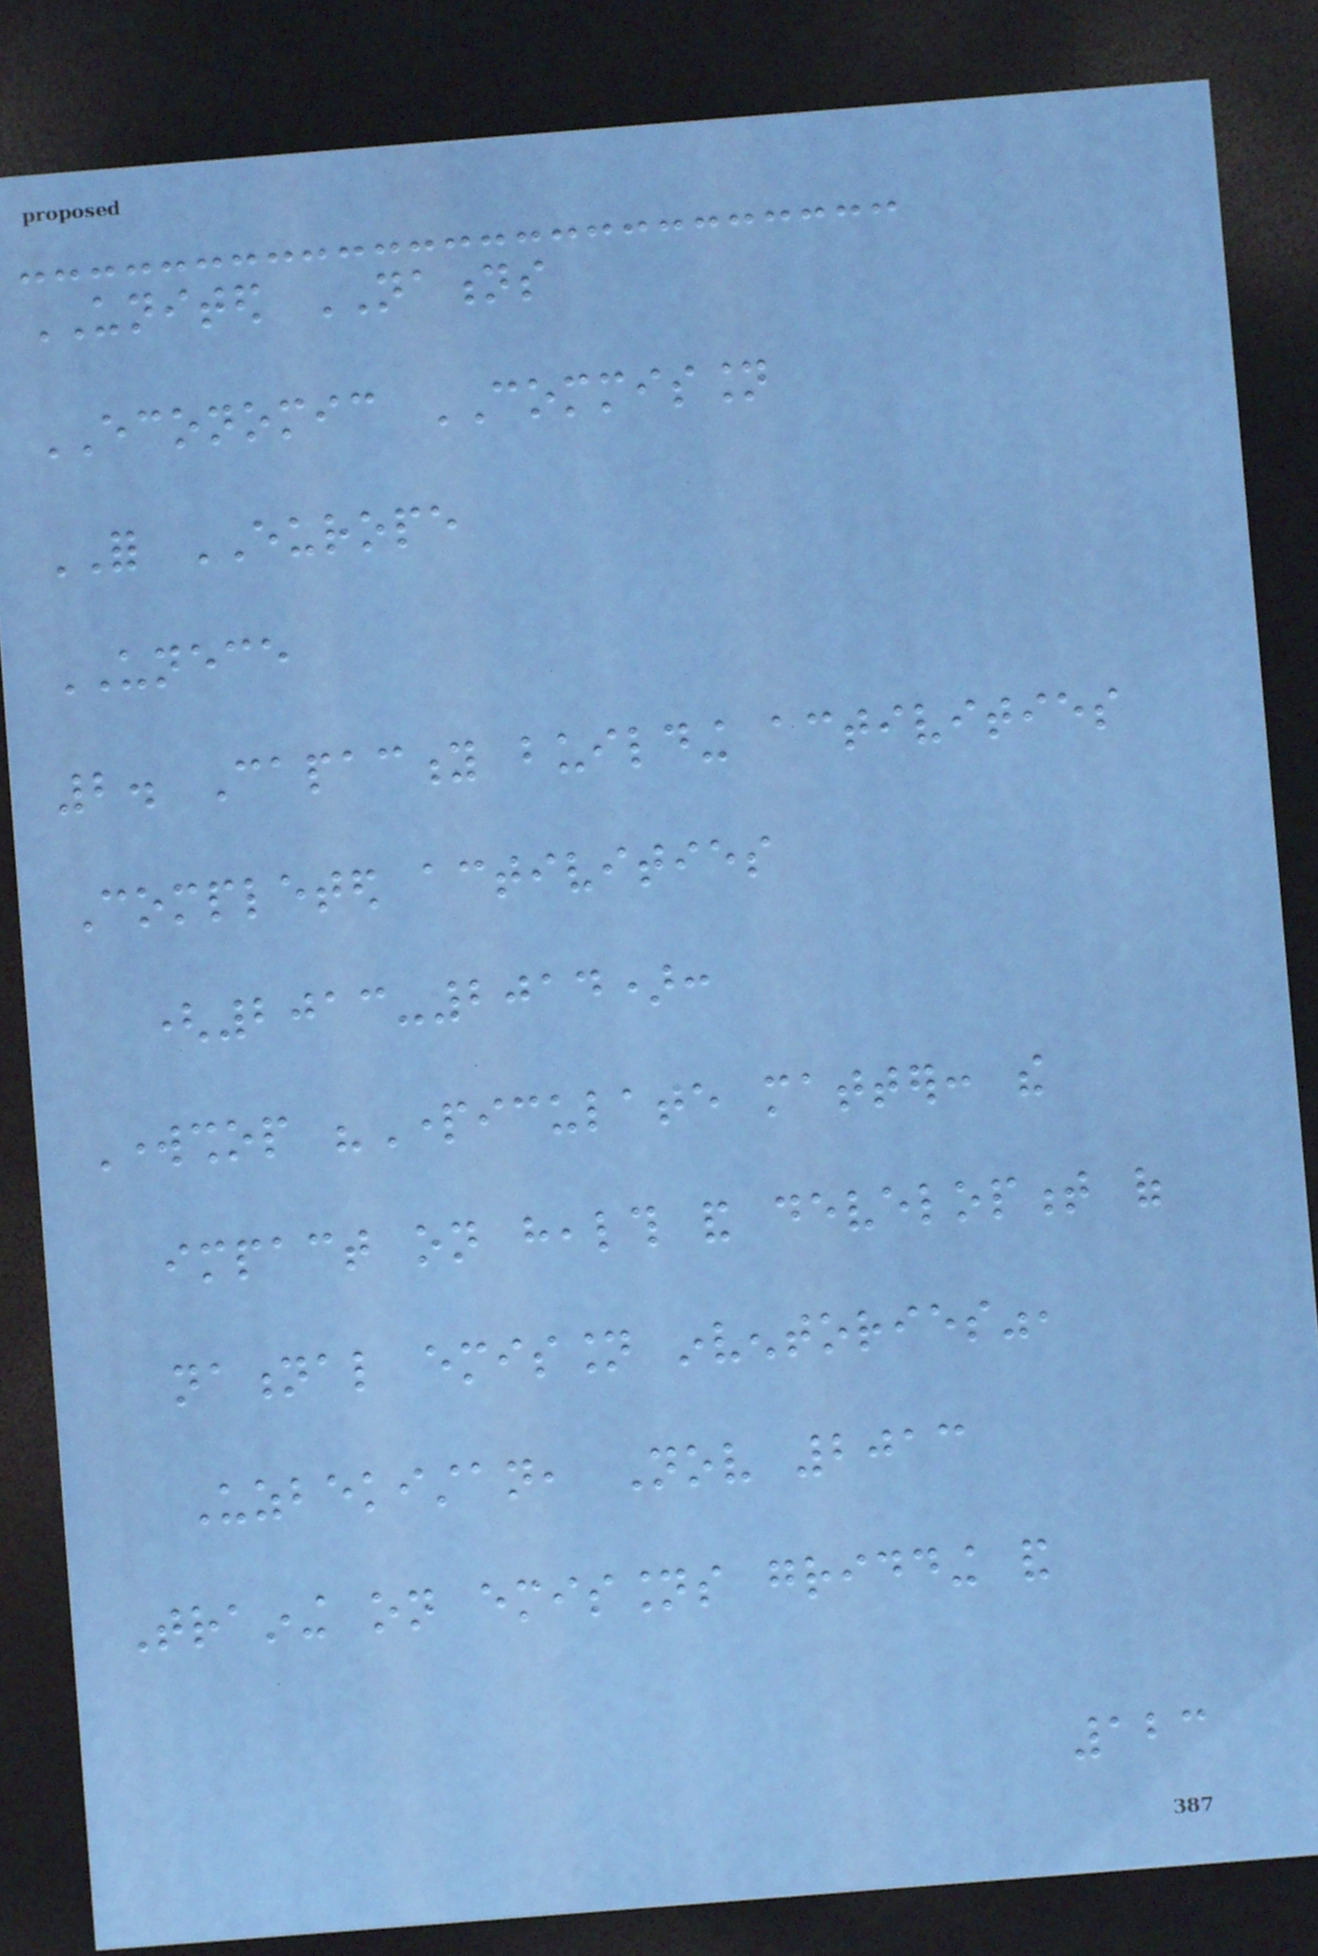UNITED NATIONS
ECONOMIC COMMISSION
FOR EUROPE
UNECE
2. Capacity building activities
Completed activities
(2013-2014):
Workshop "Particulate matter: the
impact on health and development of
national emission inventories",
Uzbekistan, Nov 2013
Training on emissions gridding and
123
